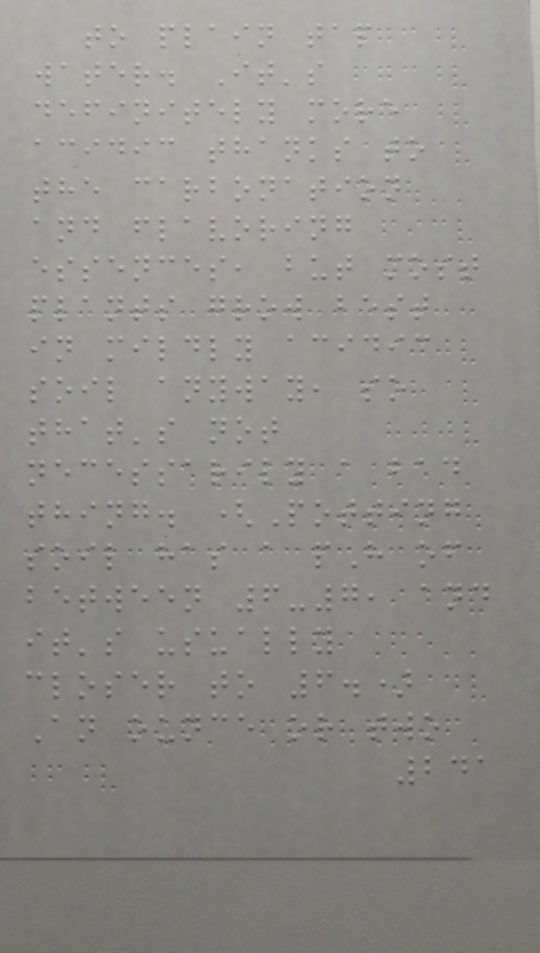to plain tap
water. It's
definitely more
acidic thanks to
the carbonation
and flavoring
essences, but most
plants grow best
in mildly acidic
soil anyway, so
that's not
necessarily a bad
thing. (Potting
soil has a pH of
between 6-7, and
it's usually
closer to 6.)
An ounce or two
241
